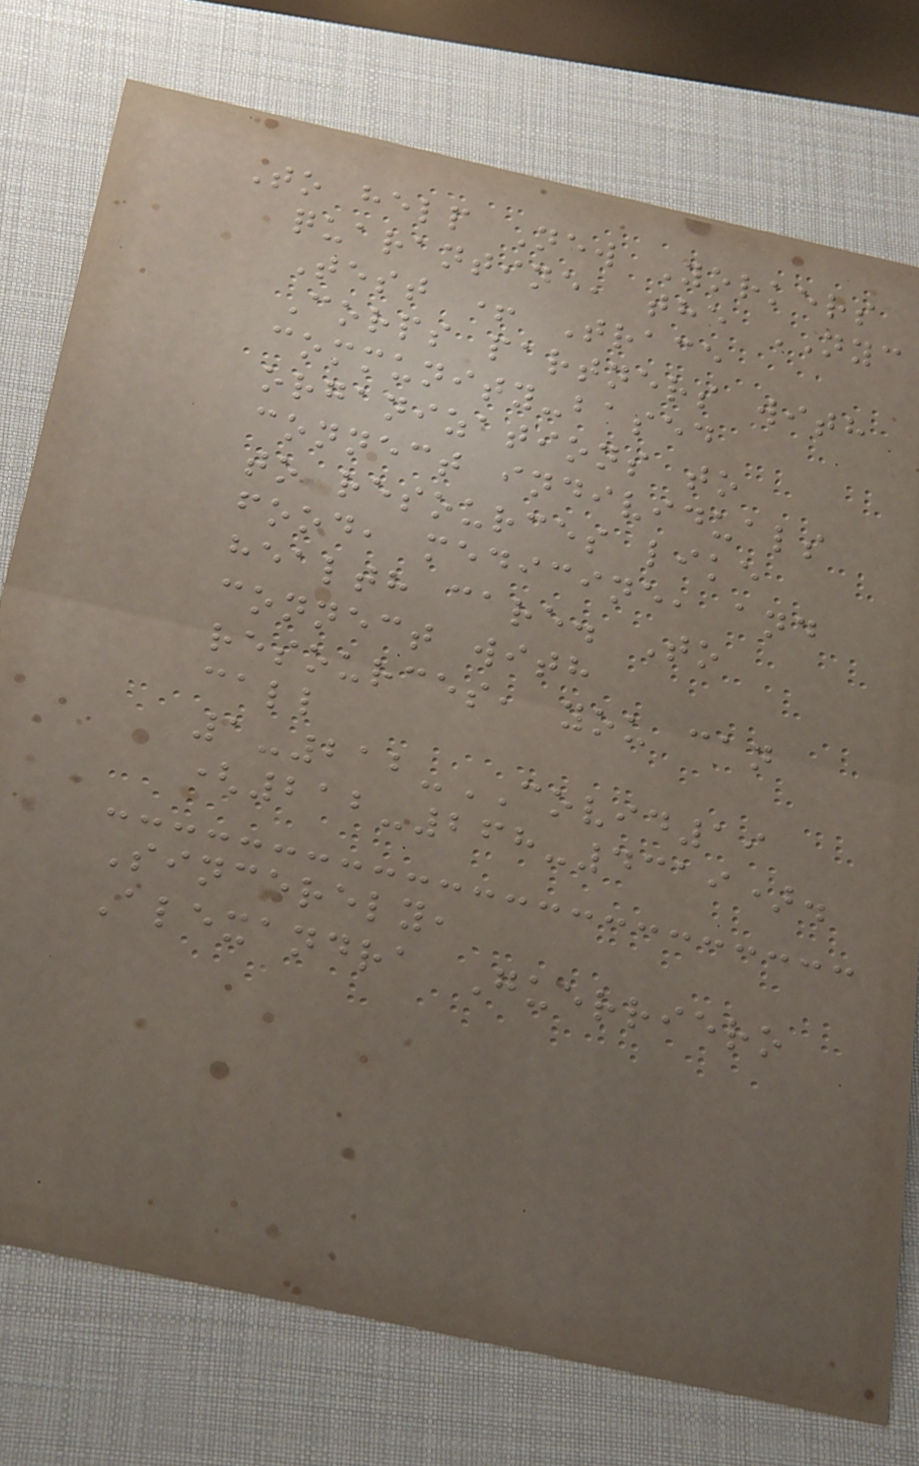To help New Yorkers
quarantine, the NYC
Test + Trace
Corps partners with
community-based
organizations to
connect individuals
to resources like
food, medicine, and
health care. To
connect with
resources, you can
call
1-212-COVID19
(212-268-4319).
Sincerely,
Alexandra Guerriero
